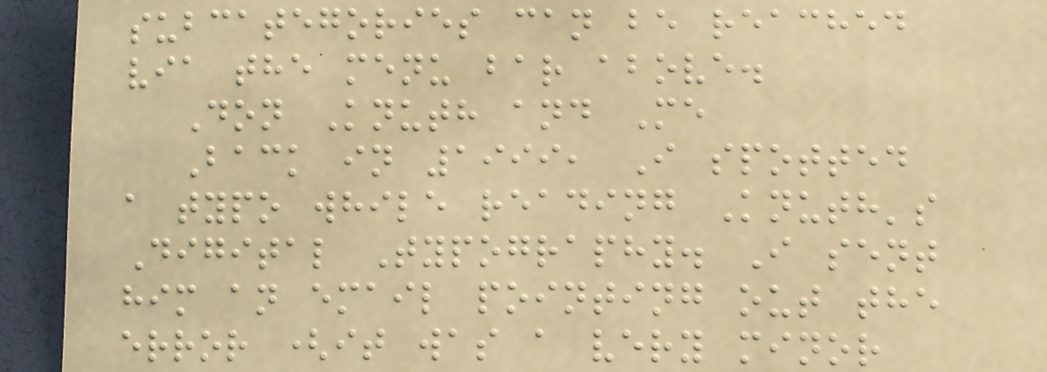subcategories can be reached
via the menu bar above.
Don Knuth and Me
Back in 1999, I spotted
a typo while reading Knuth's
Digital Typography. I sent
him an email pointing out the
error (it was a very minor
